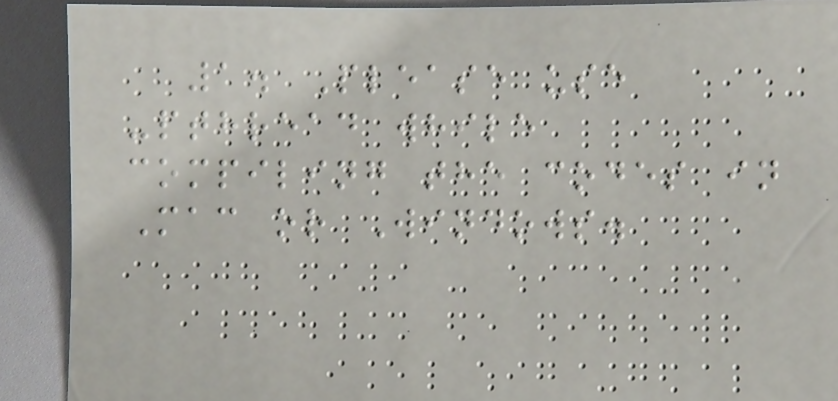1. Please use
-pthread while
compiling the codes in
Mac or Windows.
